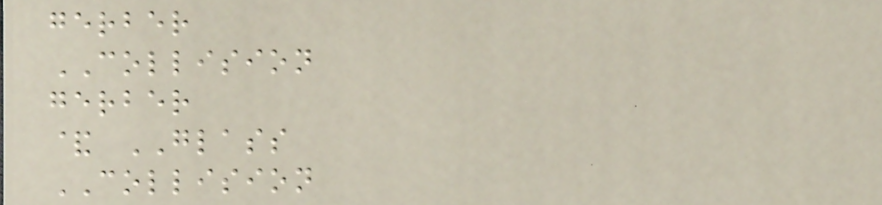gerber
COLLISION
gerber
& GLASS
COLLISION
